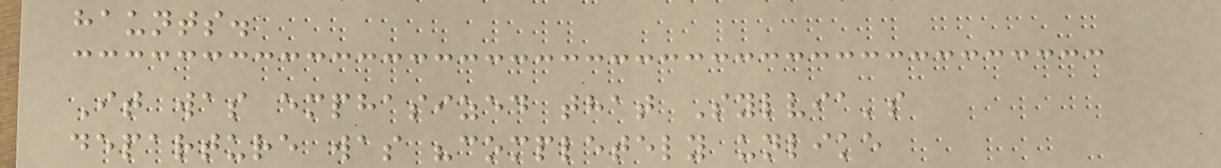haunts.
It was emphasized that Sylvia's
departure was "completely unlike
